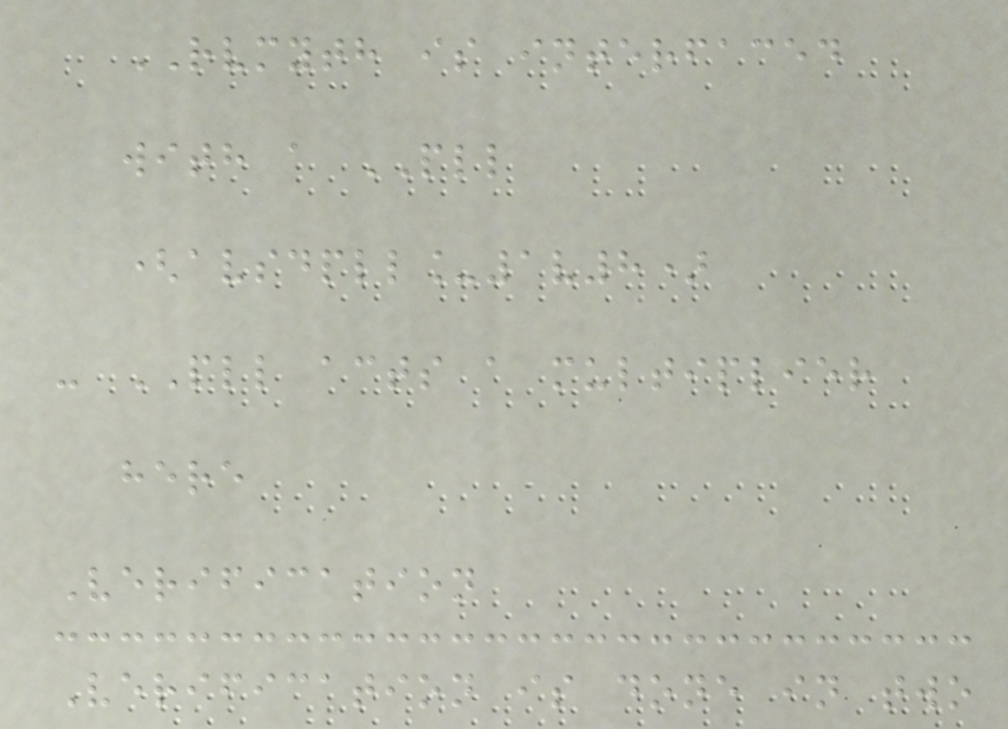RVMYTH is interfaced
with a PLL
(avsdpll_1v8)
- PLL acts a multiplier
here
Verification
Verification is done in two
